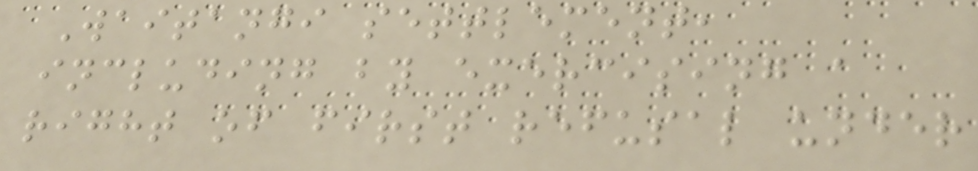Waitangi settlement,
including by exercising a
right of first refusal under
